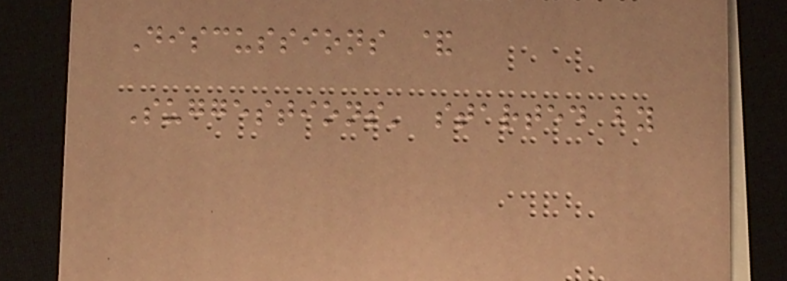Discussions &
Suggestions' started by
